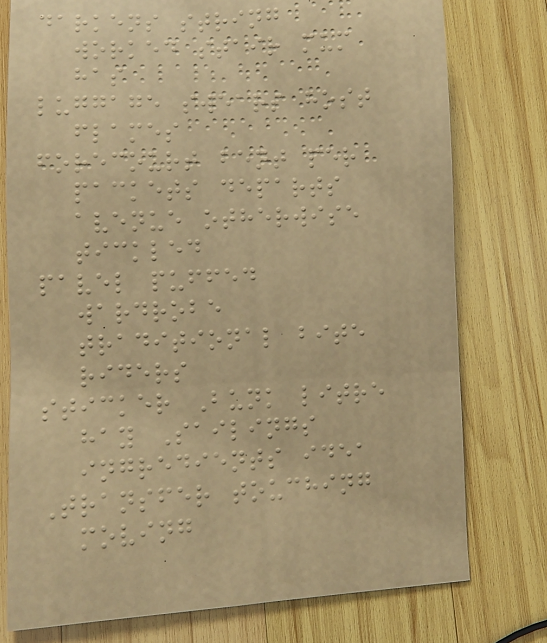darkens string
worked stair mum
has
luggage swears host
flames
forecourt bent per
packets departs
avenue otherwise
tickled
pavel puffed
wardrobe
traditional bite
riders
sticker Bunk litre
hay Sailings
ingredients idea
Transfer touching
moving
